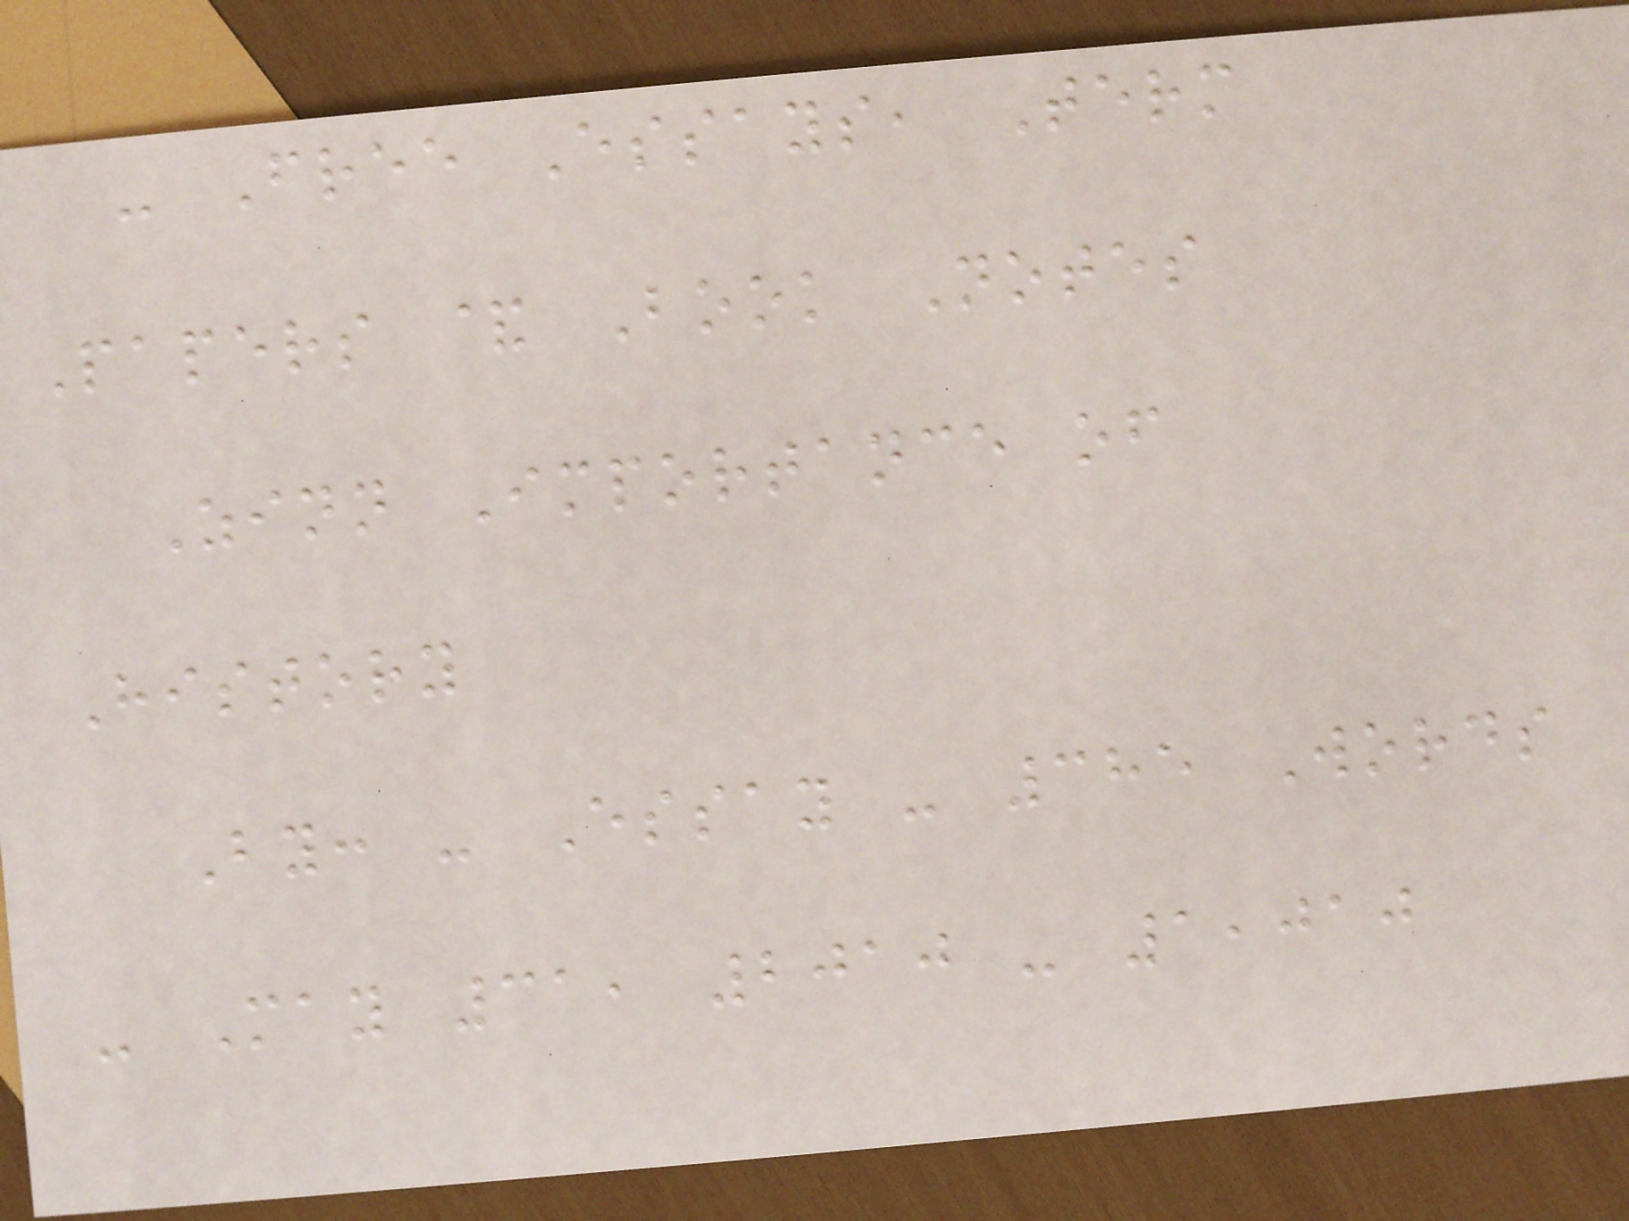- Free Essays, Term
Papers & Book Notes
Zinn Importance of
History
By: - Essay - 385 Words
- May 31, 2010 - 1,010
